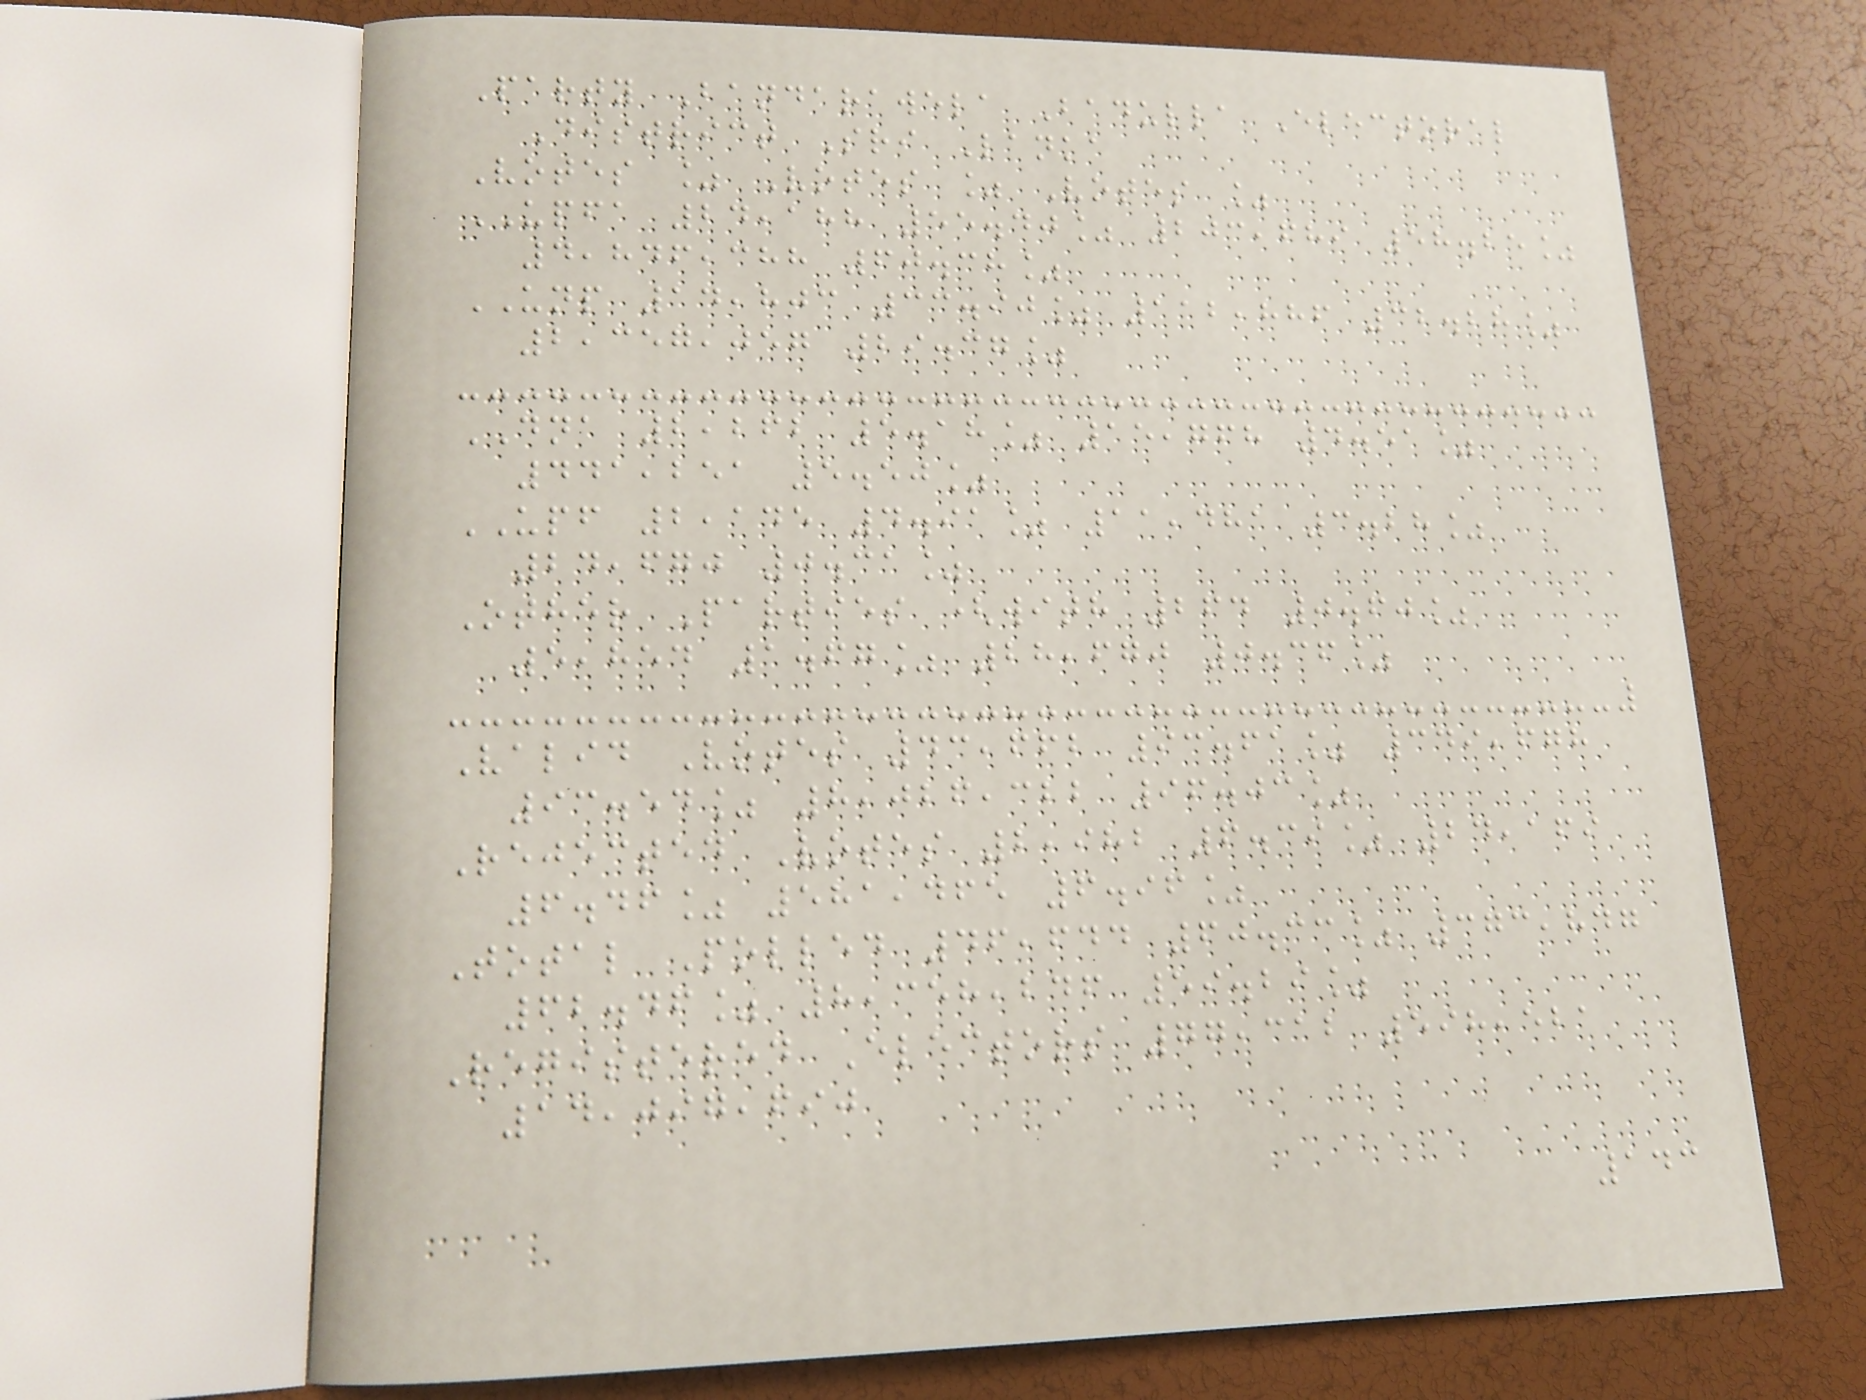Party Bandarawela Badulla Electoral
District Sri Lanka
Votes % Votes % Votes %
UPFA 24,188 55.40% 203,689 58.25%
4,846,388 60.38%
UNP 14,803 33.90% 112,886 32.28%
2,357,057 29.37%
DNA 2,262 5.18% 15,768 4.51%
441,251 5.50%
UPF 2,145 4.91% 11,481 3.28%
24,670 0.31%
Other Parties (with 264 0.60%
5,854 1.67% 28,670 0.36%
Valid Votes 43,662 93.61% 349,678
93.54% 8,026,322 96.03%
Rejected Votes 2,982 6.39% 24,169
6.46% 581,465 6.96%
Total Polled 46,644 60.33% 373,847
62.46% 8,358,246 59.29%
Registered Electors 77,312 598,521
14,097,690
143
